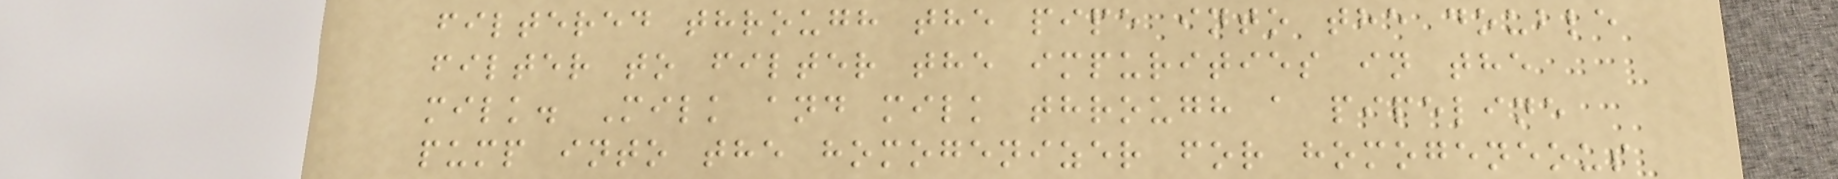filtered through the pipe into the double
filter to filter the impurities in the
milk. Milk and milk through a pipeline
pump into the homogenizer for homogeneous
